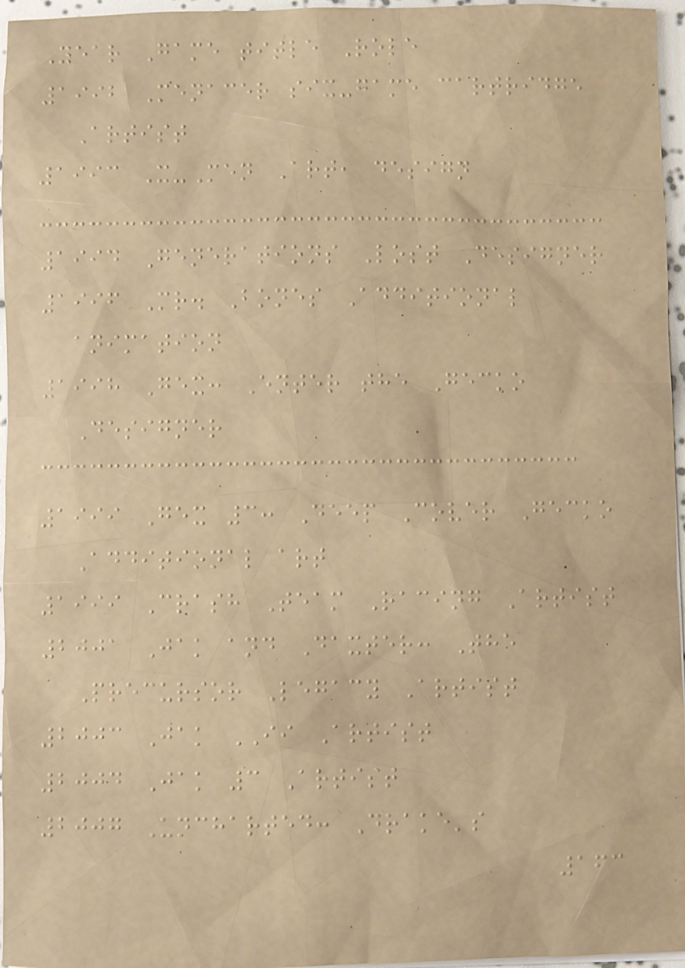Year Game title Role
1992 Menacer six-game cartridge
Artist
1993 X-Men Art, design
1994 Generations Lost Designer
1996 Mr. Bones Additional
animation
1998 Gex: Enter the Gecko
Designer
1999 Gex 3: Deep Cover Gecko
Additional art
1999 Crash Team Racing Artist
2001 Jak and Daxter: The
Precursor Legacy Artist
2003 Jak II Artist
2004 Jak 3 Artist
2007 Uncharted: Drake's
163
